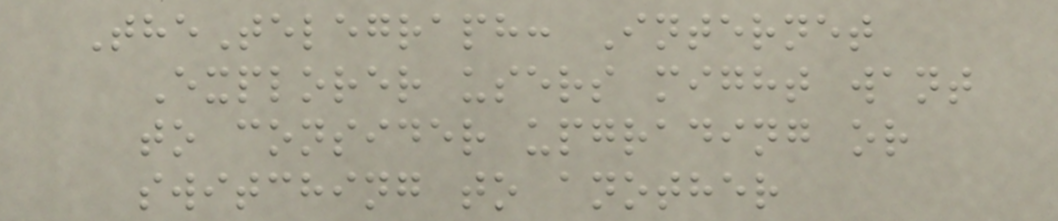TheTelegraph: Internet
Explorer users might want
to consider upgrading or
switching to another
